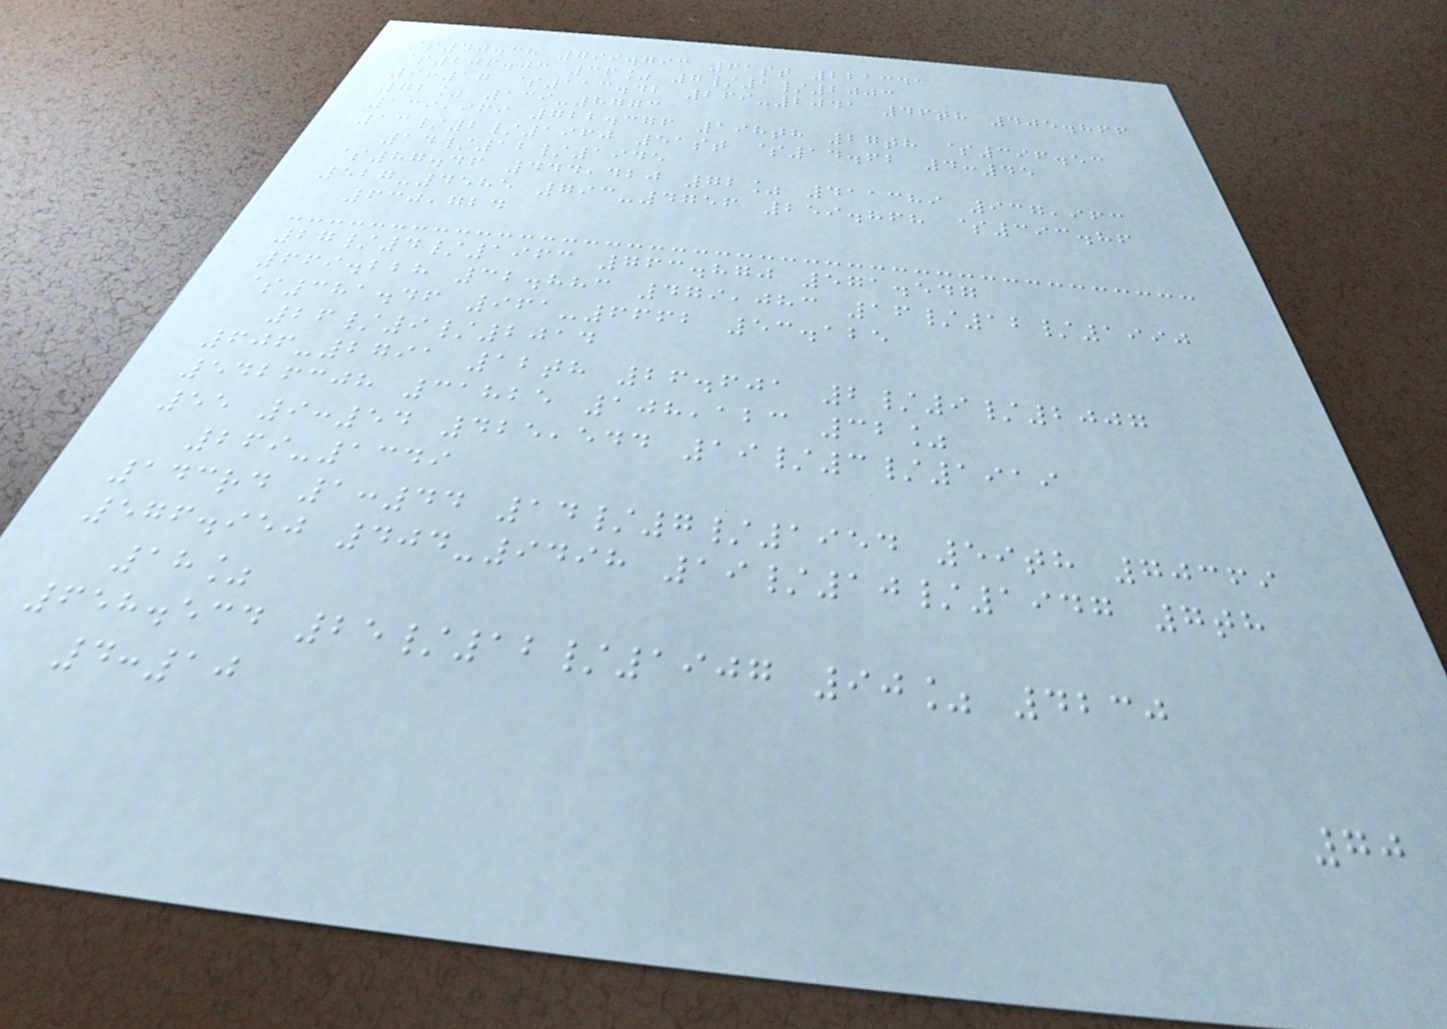$40.38 799.793 61st 221341
$206.03 36% 7/1/2003
9:17 $113.42 269-2041 46th 405.866
72% 139-8773
139,969 722.376 198th 27th $396.53
13/2/1960 51st $14.62 4:45
14/12/1945
$87.46 444,420 72% 411389 937,963
527-4585 793-4756 259.868 $393.86
630,724
27/4/1963 763.870 571.547
669.228 32.883 479,083 16/12/1990
$381.46 961-6662 53.125
26/9/2014
606-2791 12th 26.601 2/9/2007
5426308 31825 108,123 32%
55 9:54 425,544 19/3/1919
269-1349
143rd 1:44 14/7/1954 59th 70369
576.950 404-9498 19/10/1947 7th
18%
658.534 25/12/1907 90% 4230
4:10
70
